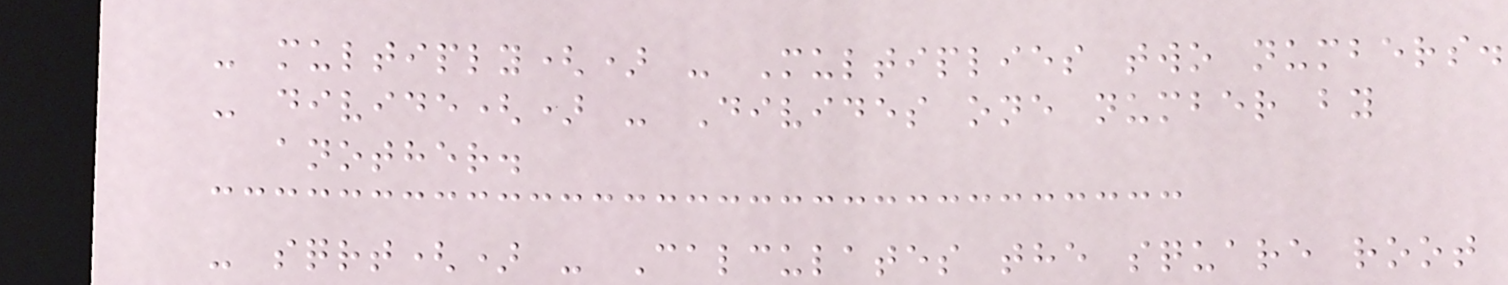- multiply() - Multiplies two numbers.
- divide() - Divides one number by
another.
- sqrt() - Calculates the square root
